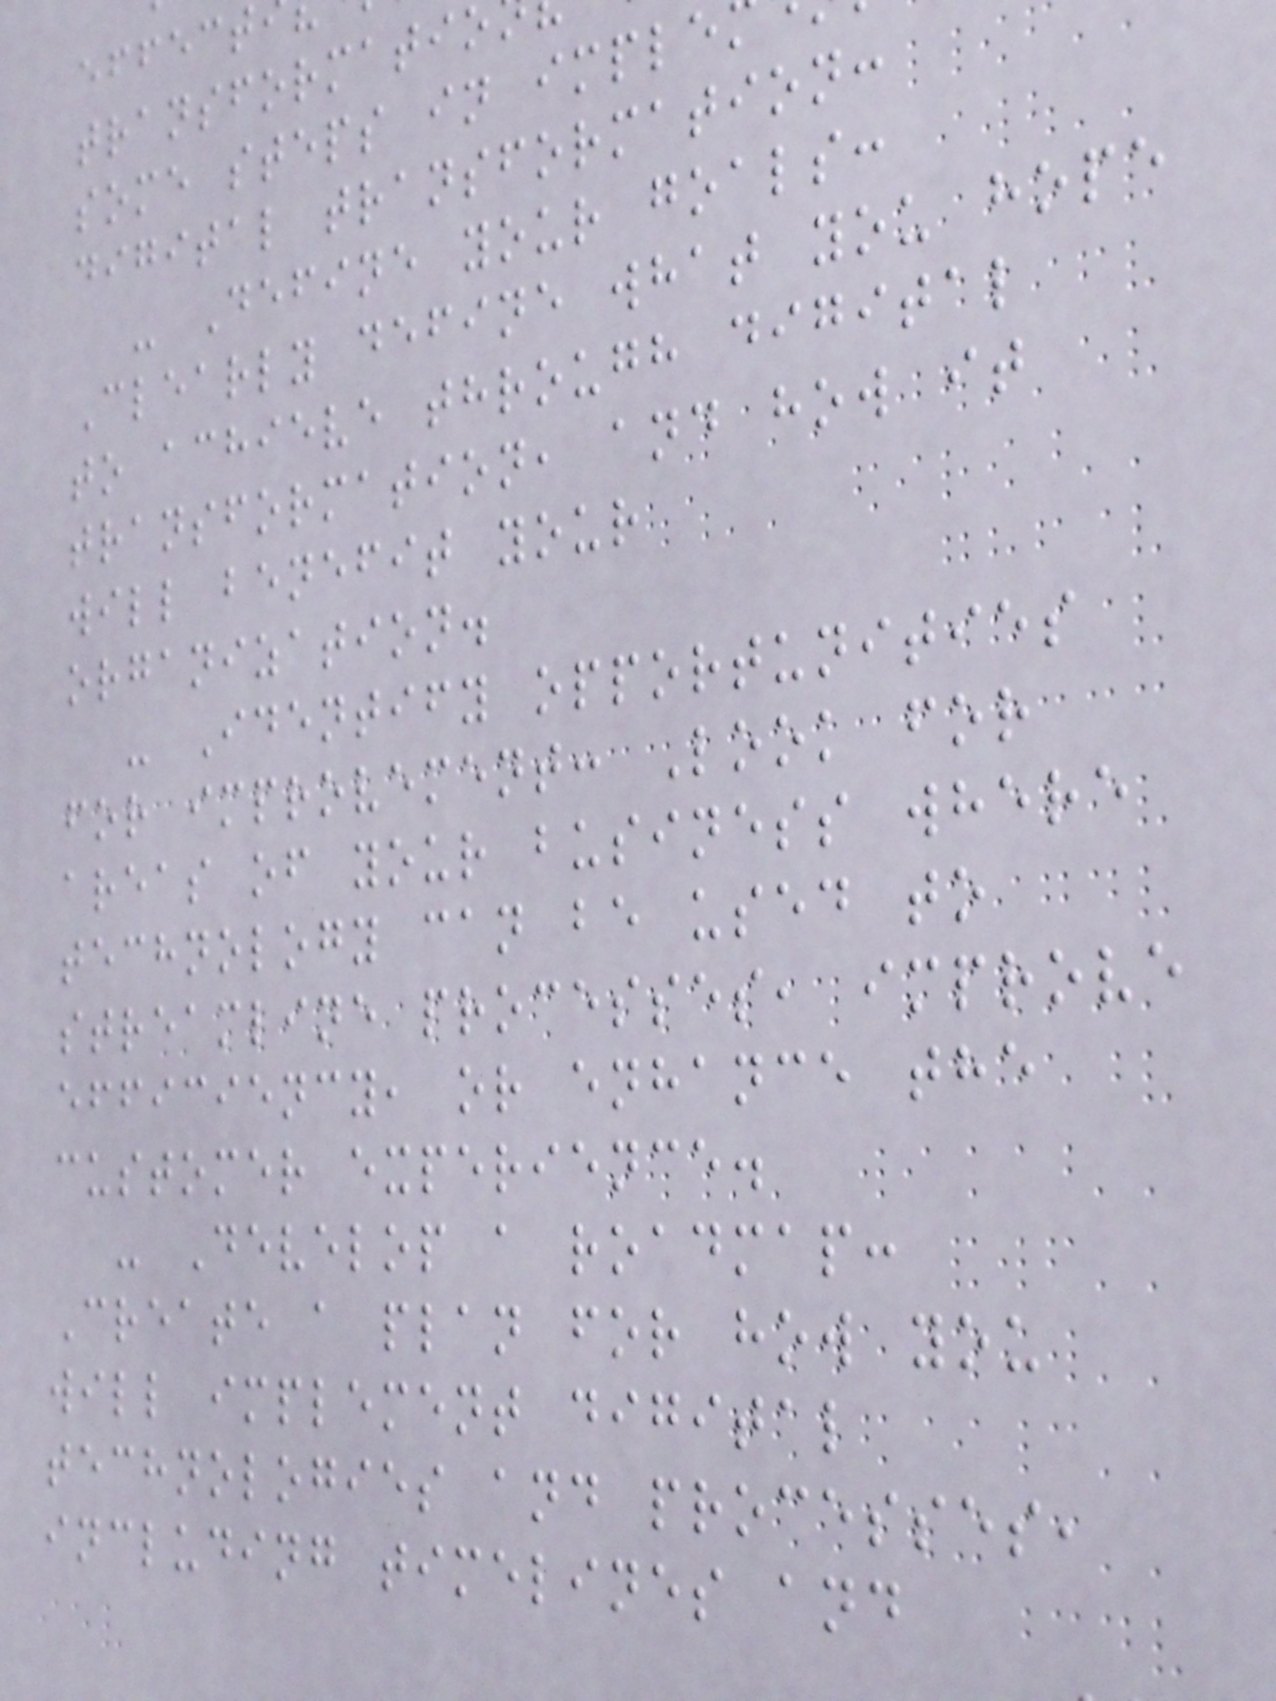transformatio
some steps in imple
digital transformation:
- Define your goals:
Clearly define what you hope
to achieve through digital
transformation, and how it
will benefit your
organization.
- Identify opportunities
for improvement: Look for
areas of your business where
technology can be used to
streamline processes, improve
efficiency, or enhance the
customer experience.
- Develop a roadmap:
Create a plan for how you
will implement digital
technologies and processes,
including timelines and
